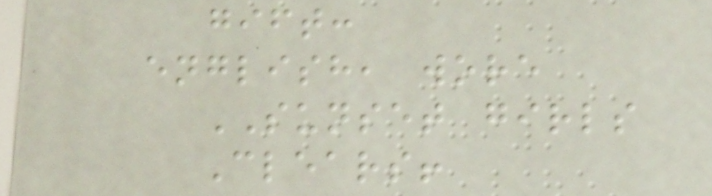gift:
english, wore
SUNSET girls
Clears!
